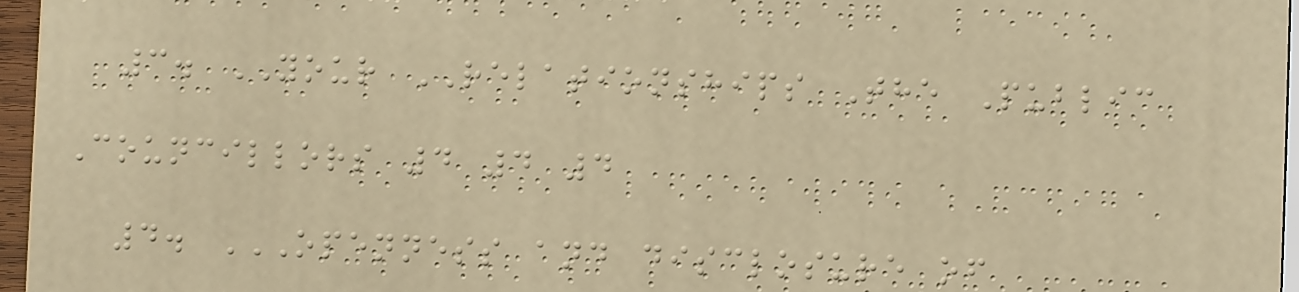3. YOUR RELATIONSHIPS The Public
Councillors 4 4 4
4. OPENNESS AND DISCLOSURE OF
